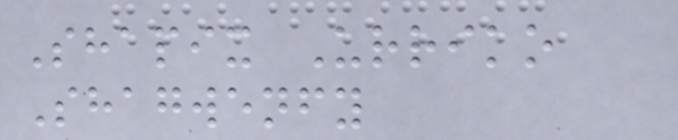Shapix Urriko
Shagwenfy
